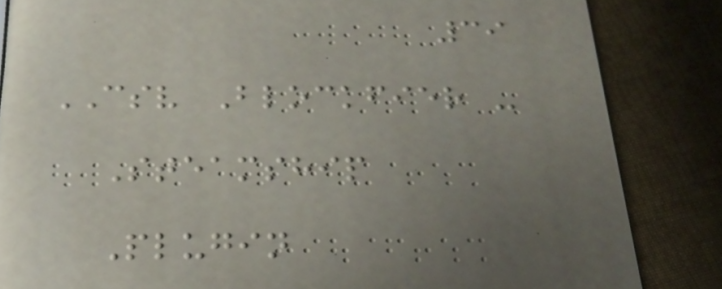39
CSV Blockfier -
Steamship
Plugin
